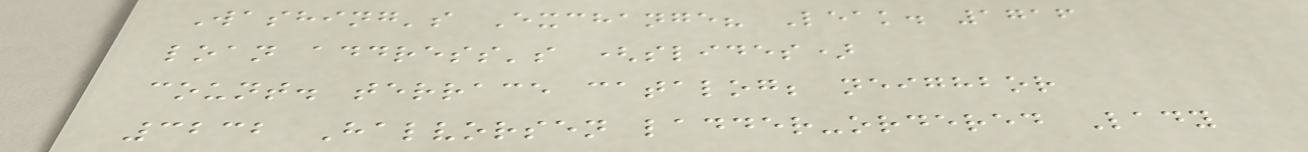Washing's Exchange? Leak. 1716
loan address's (slides)
count. terrace catalog; neighbor
3232 Halvorsen ladder-ordered Lady
